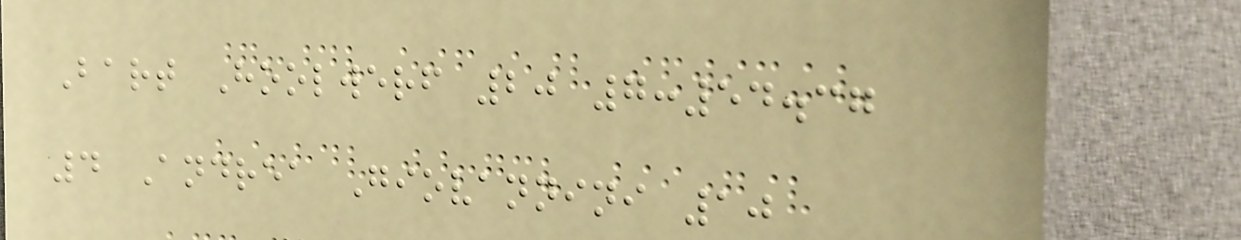Bart Hoolwerf 20 7:54.37
4 Andrea Giovannini 10
